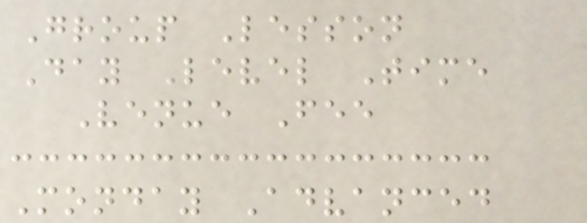Group Lesson
Day Level Time
Venue Fee
Monday Advanced
